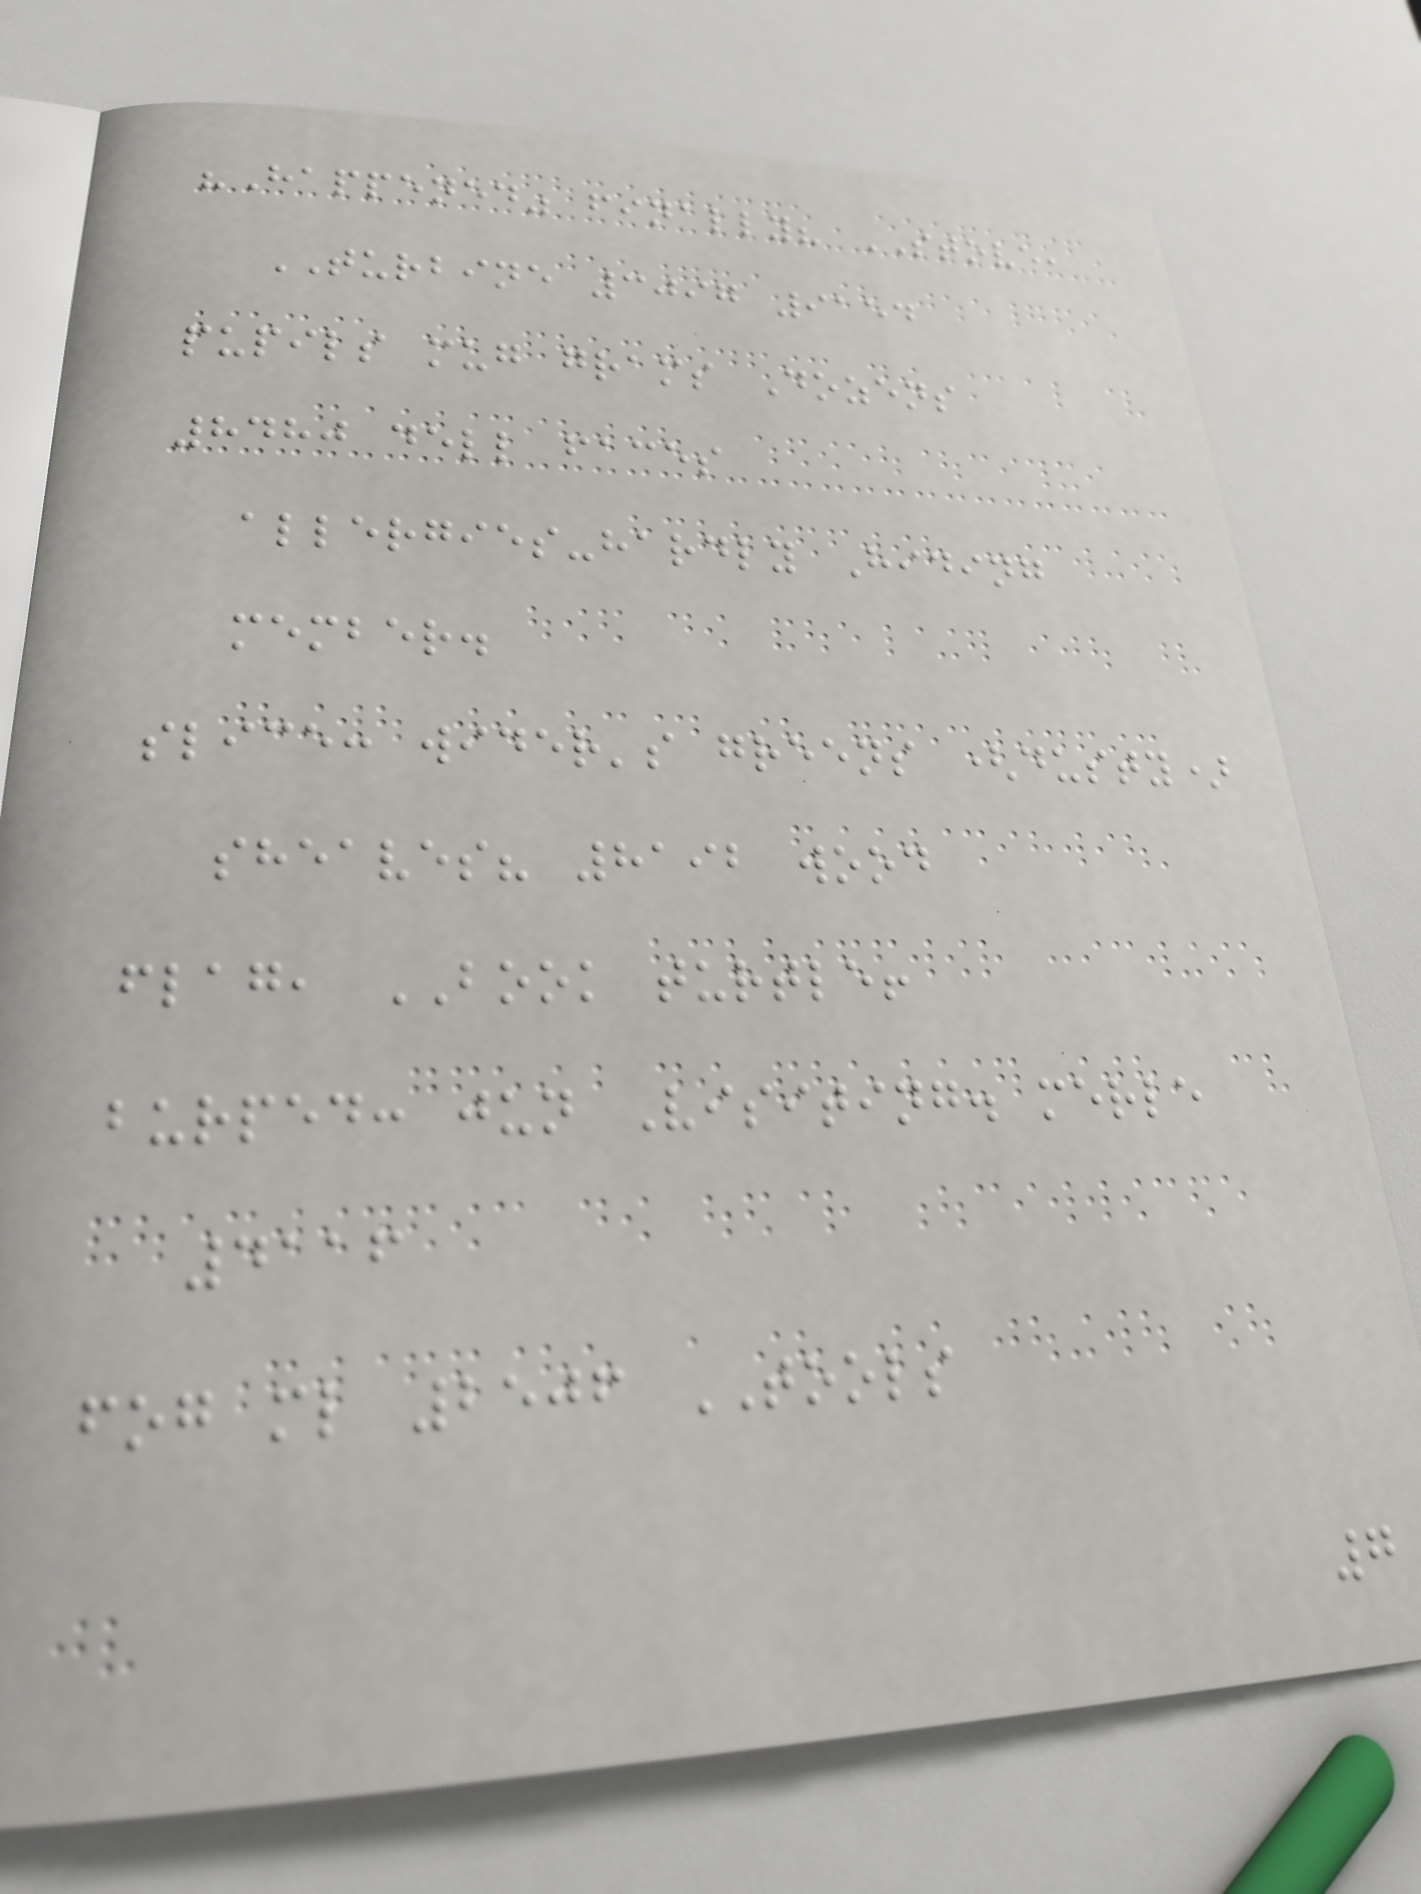"Happened" finally? STOVE,
TURBINE 3097 9154
pupils mug grams Dozens
8480 dell faces
allergies-hardly Hiding
member.
slice: wider's greens (dusty)
sheaves? 8192 wood
flag, BOOK turtle!
burped: jun Visiting. merle
4116
fog ml 2506 TOOLS
7
